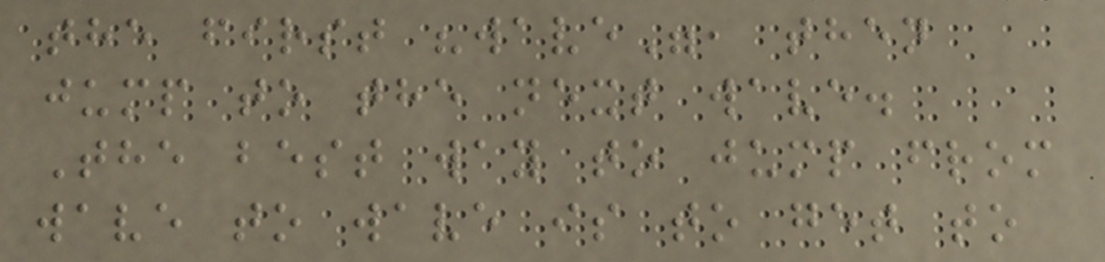the first "wave", then
jump to the next wave.
The best way to jump from
wave to wave is to get to
